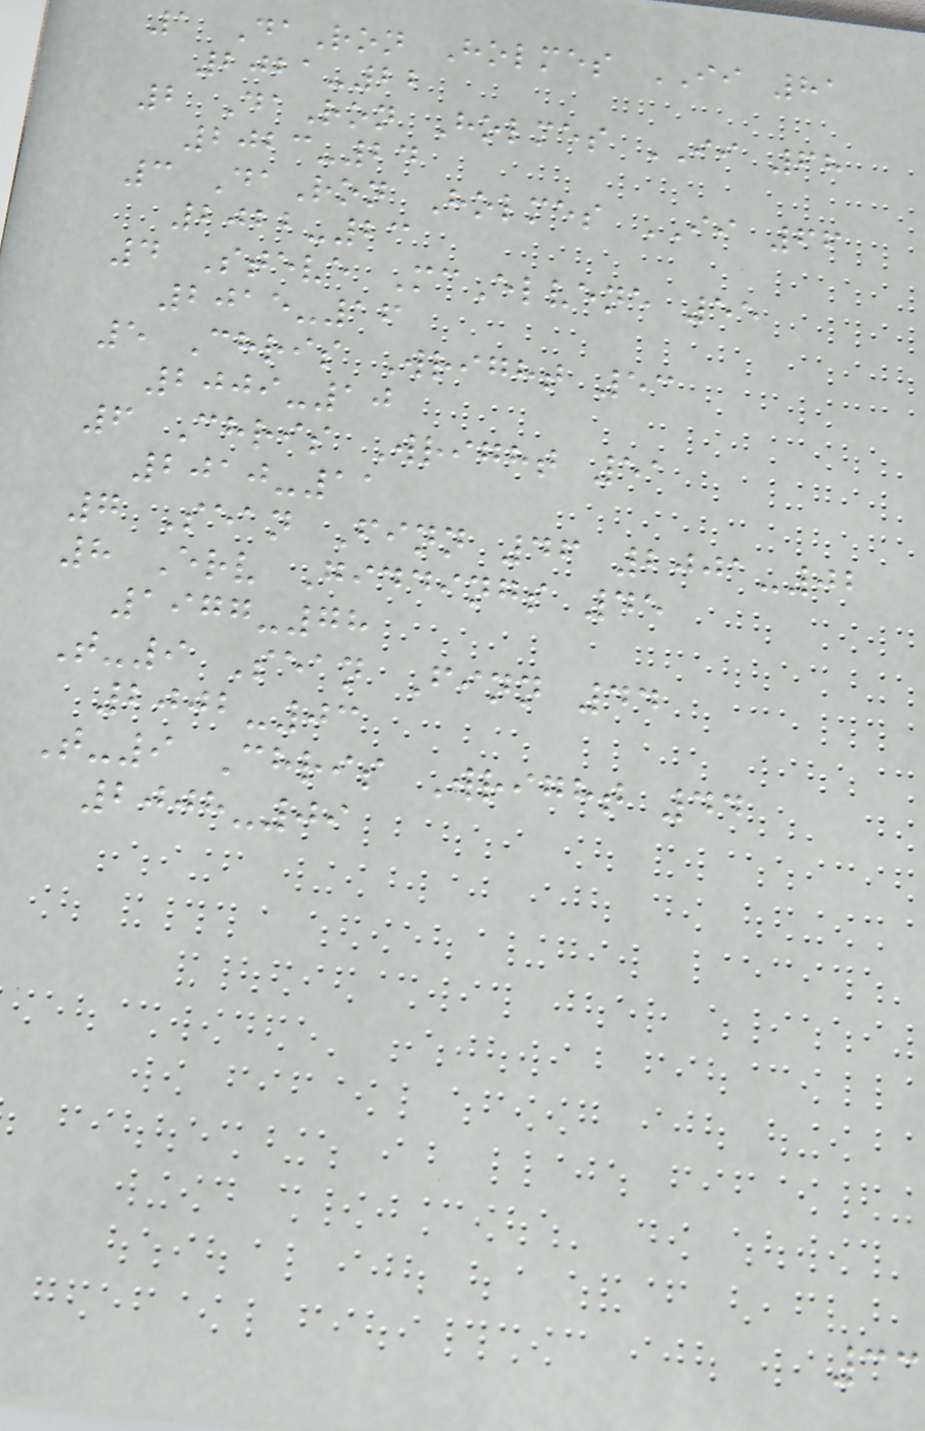1 DaRon Holmes II 81
2021-22
2 DaRon Holmes II 68
2023-24
3 DaRon Holmes II 66
2022-23
4 Steve McElvene 55
2015-16
5 Chris Wright 53
2009-10
6 Chris Wright 51
2010-11
7 Sean Finn 46 2001-02
8 Erv Giddings 45
1977-78
T-9 Sean Finn 44
2002-03
T-9 Chris Wright 44
2008-09
33
